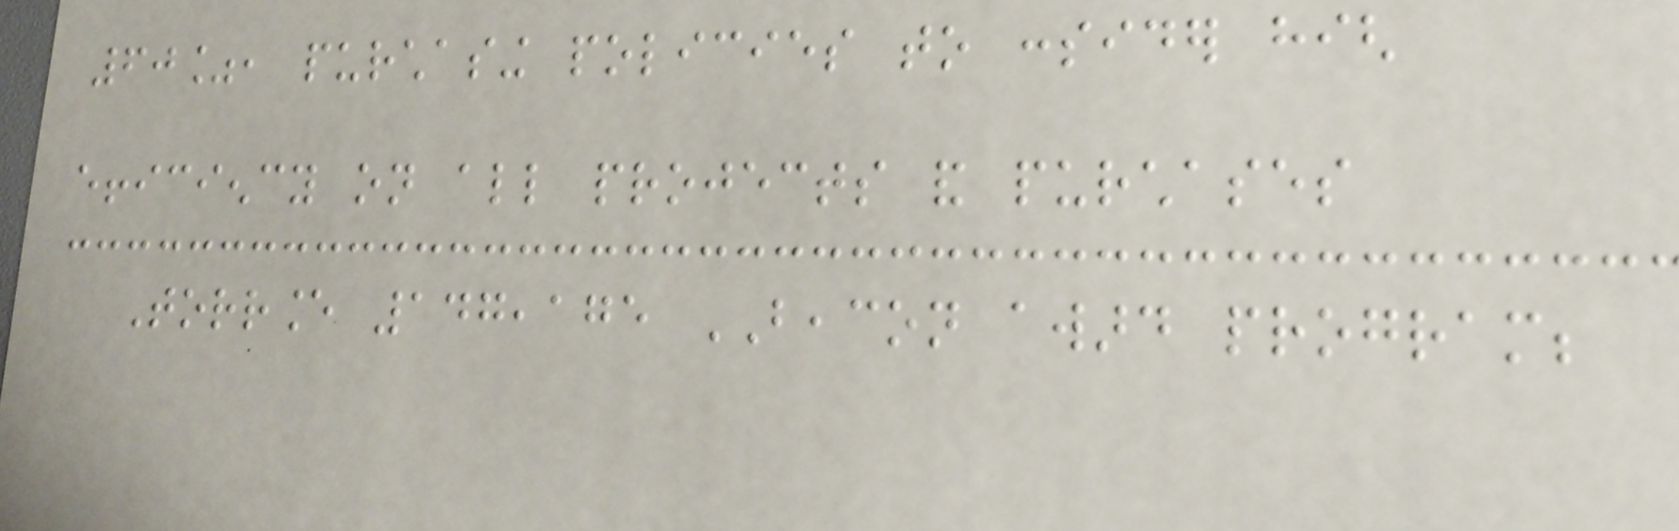60%, purchasing policies to consider high
efficiency on all projects and purchases
Torrance 147,175 BEACON award program;
